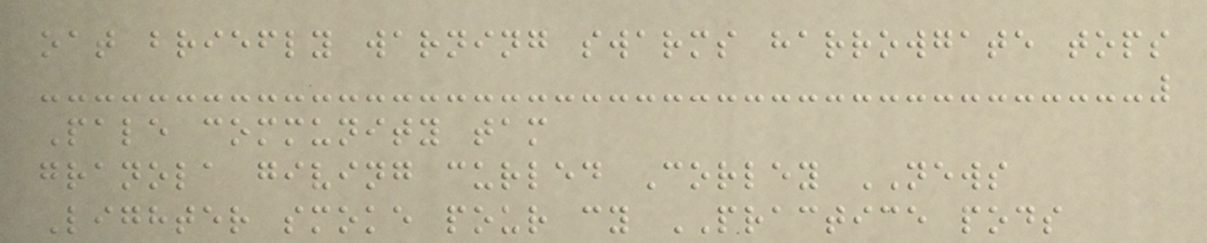oat briefly warning swarms harrowgate tops
Pale community tam
granola giving curled Corley NEWS
Lighter smoke pour cy PRACTICE pods
